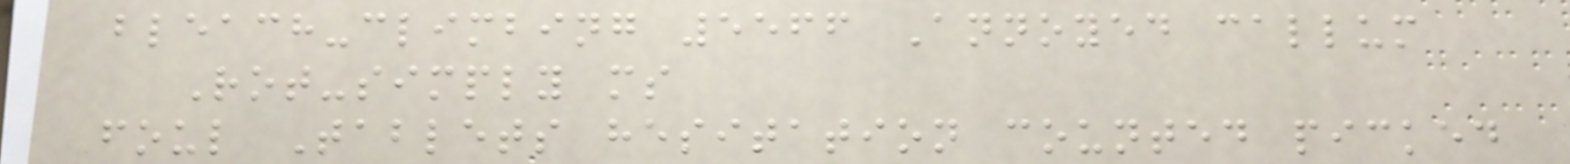bleach-climbing 5566 Annoyed callum
Rot-simply ms
foul Tablets hesitation counted picked
